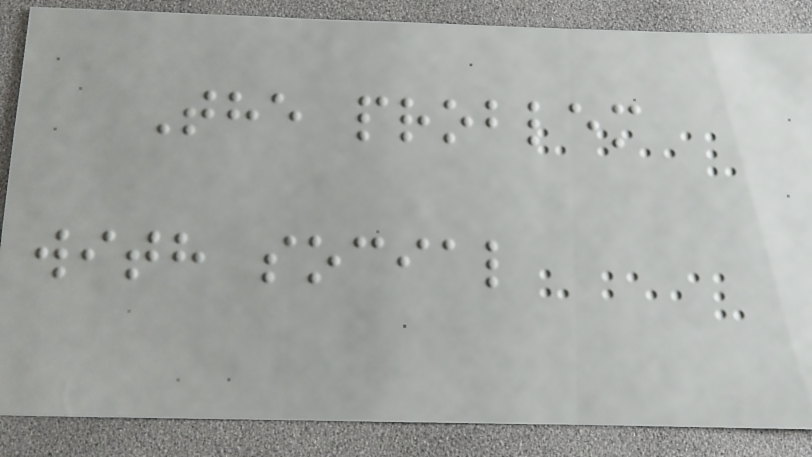The problem
with social
